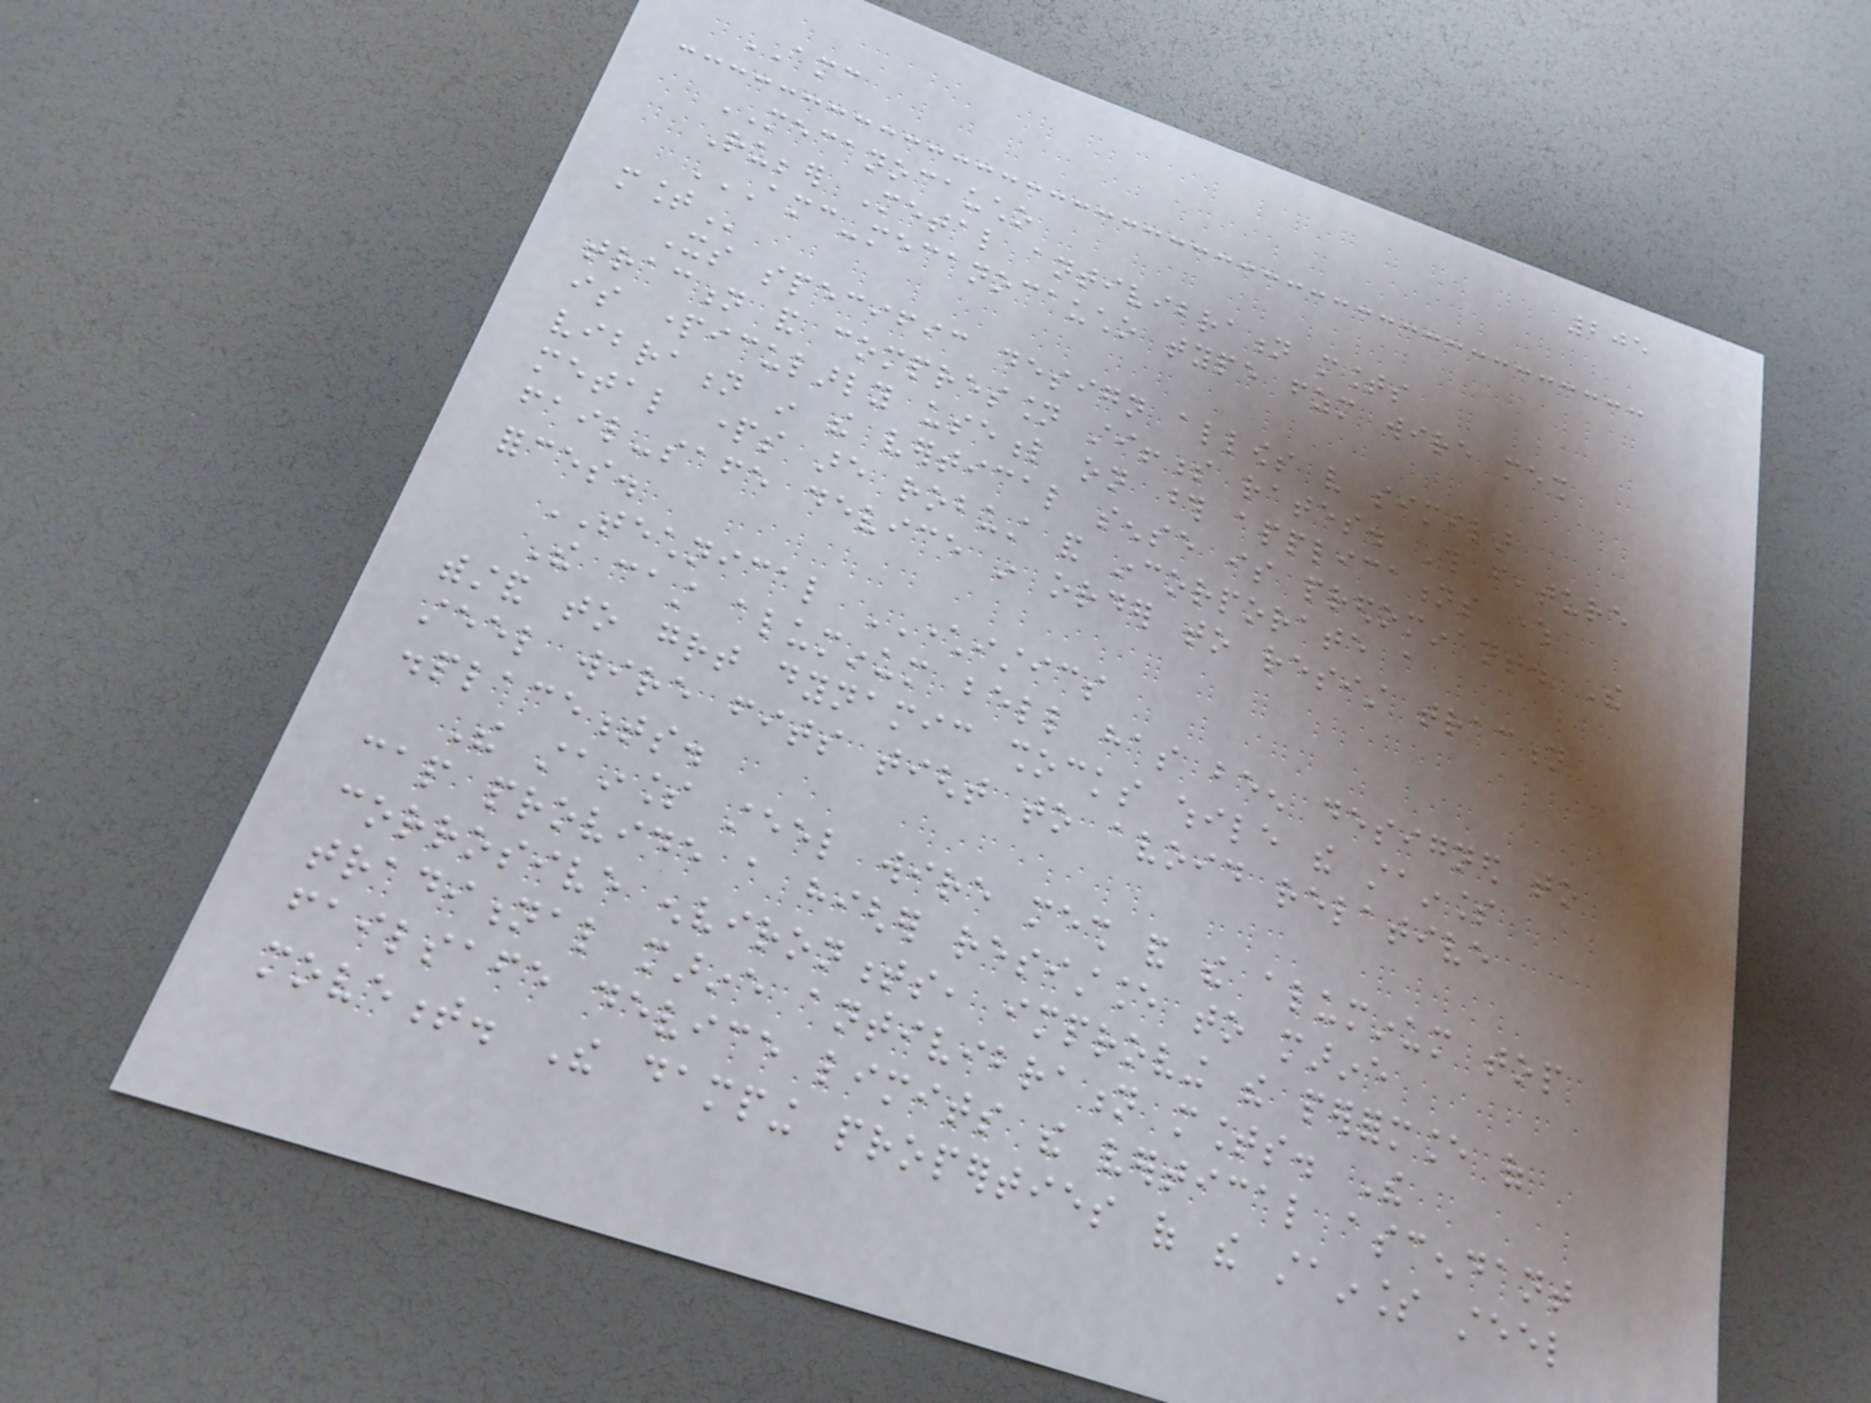205
AMC
MECANOCAUCHO
Rubber Metal antivibration mounts
AMC-MECANOCAUCHO TYPE FZM WIRE MESH
MOUNT
Its specific design allows very similar
traction and compression stiffness rates. This feature
is particularly useful on those applications where
vibration in the vertical sense is predominant. The
metal parts are robust and incorporate a
fail-safe device in order to resist traction
forces.
TECHNICAL CHARACTERISTICS
The cast aluminum bell has been designed to
withstand to great dynamic shocks while the stainless
steel wire fits tight to avoid relative
displacements.
The stainless steel wire mesh and the aluminum top
cap provide a higher resistance to marine
corrosive environments, improving the performance of
traditional marine antivibration mounts. The
failsafe device limits the vertical ascendant
movement. The damping properties of the stainless steel
